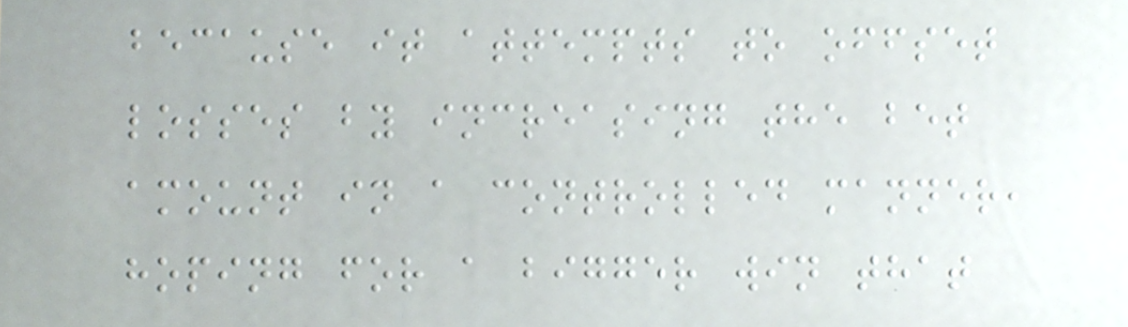because it attempts to offset
losses by increasing the bet
amount in a controlled manner,
hoping for a bigger win that
